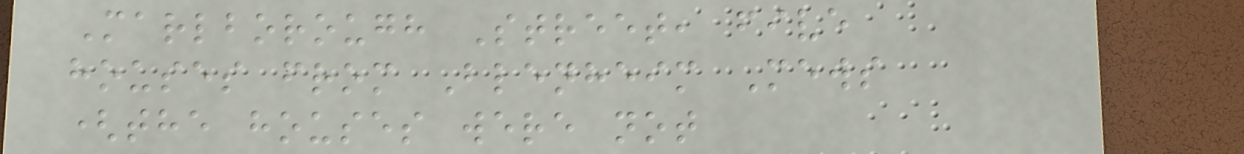Marlborough Street, five
houses from Blenheim Mews
(the houses were not
